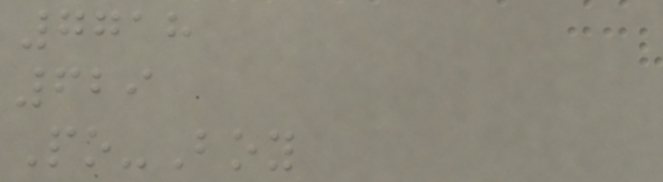7718
629
Po-Boy
